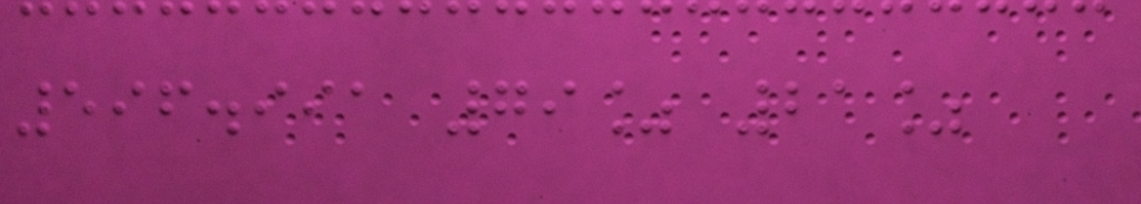596.991 79% 21%
